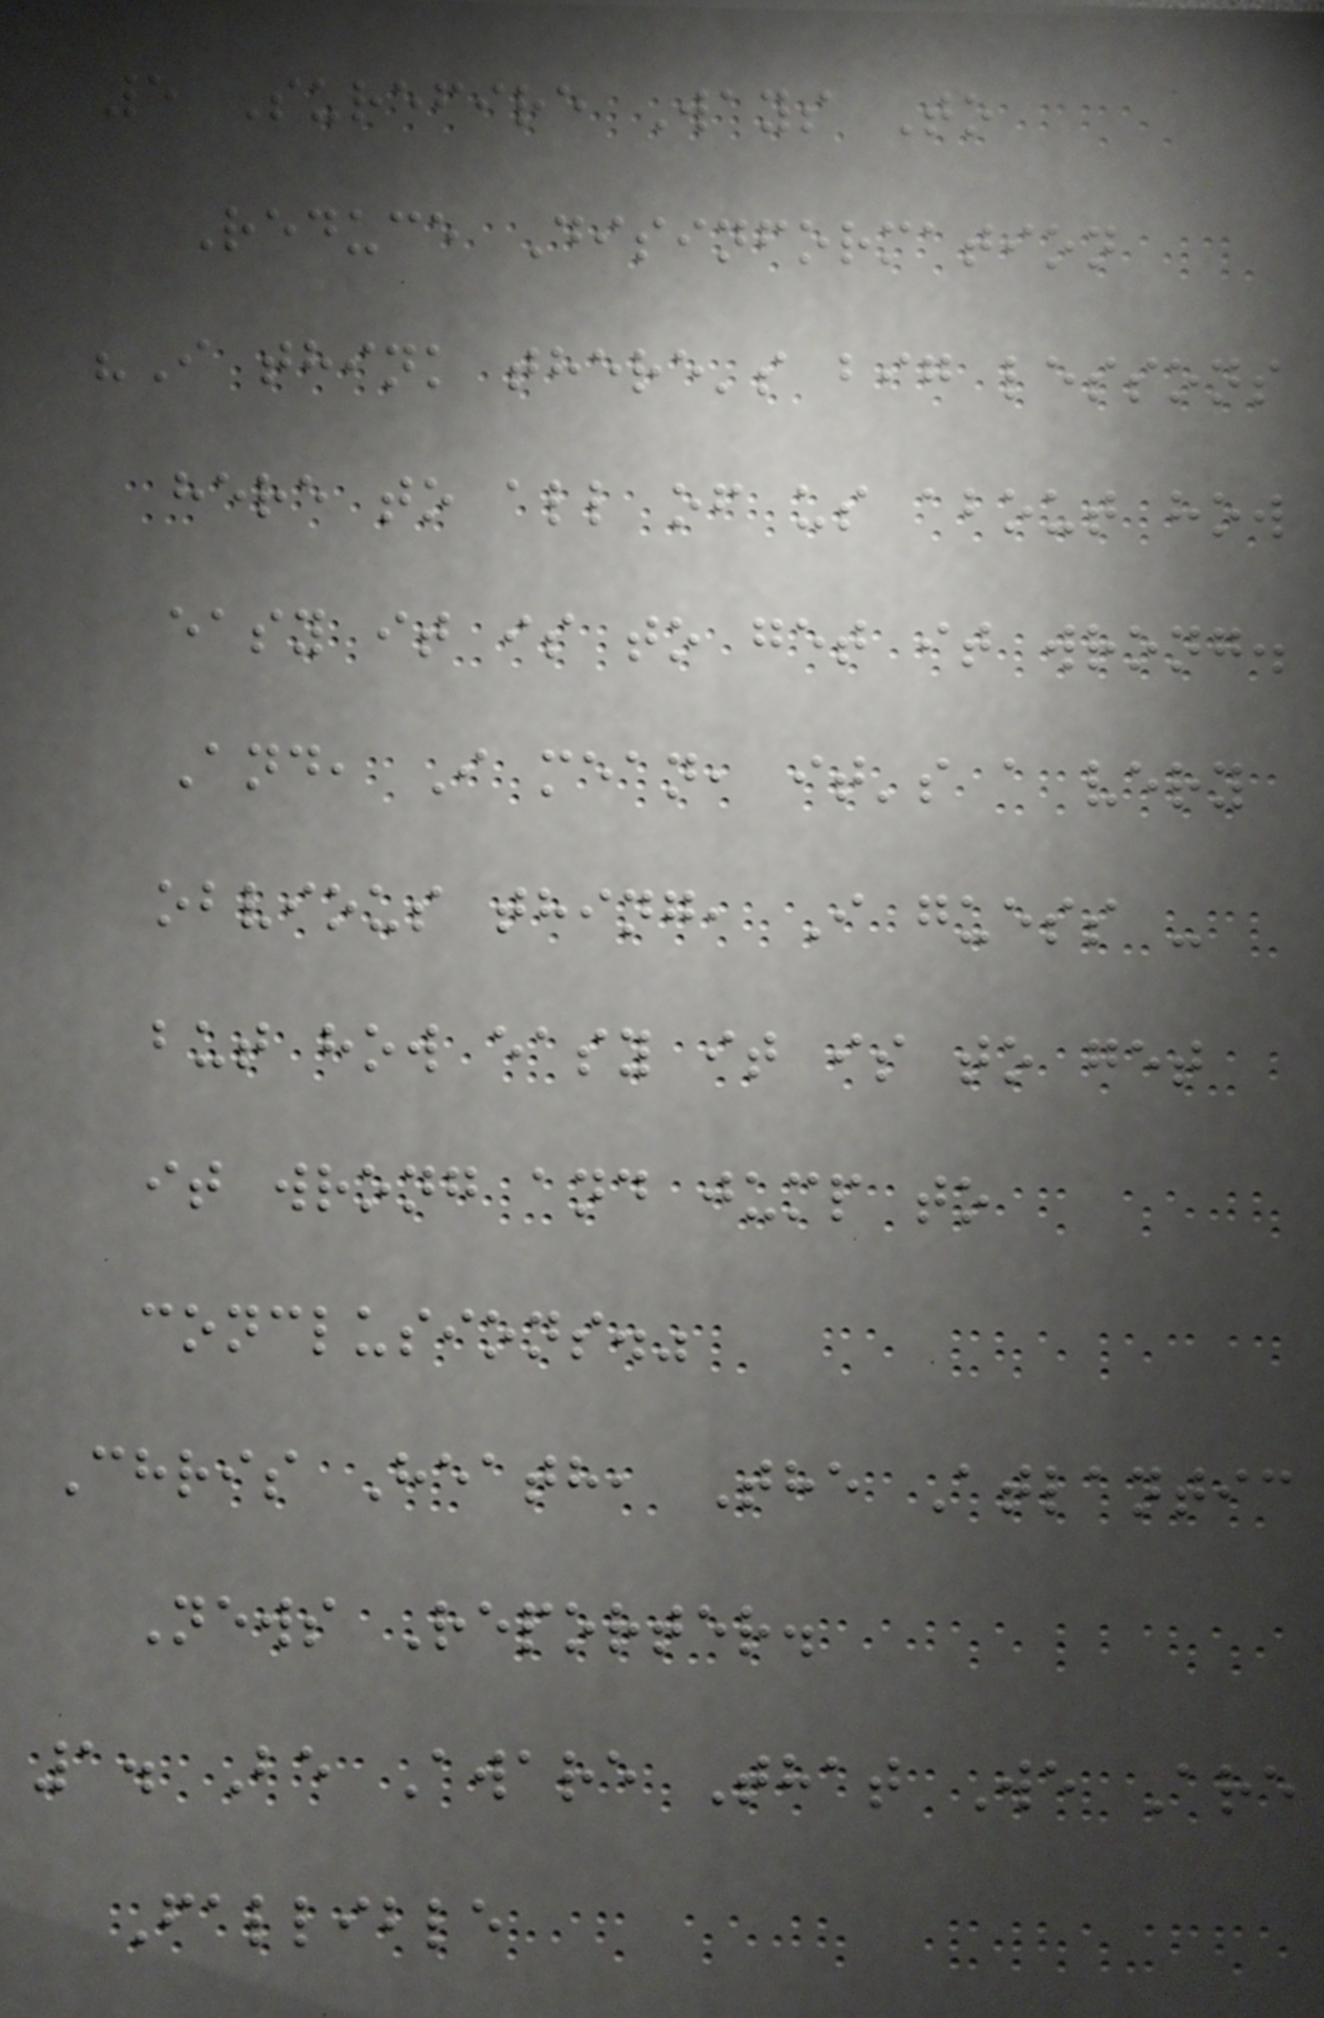5 Surefire Ways To
Reduce Disinformation
"I think there's big lessons
here to all of us about how
easy it is to get it wrong.
And, I mean, it's a very
obvious thing, I guess -
but how easy it is to get
it wrong and jump to
conclusions."
Chris Heath, The Atlantic
News Reporter.
1. Be Aware That We Are
Fallible
